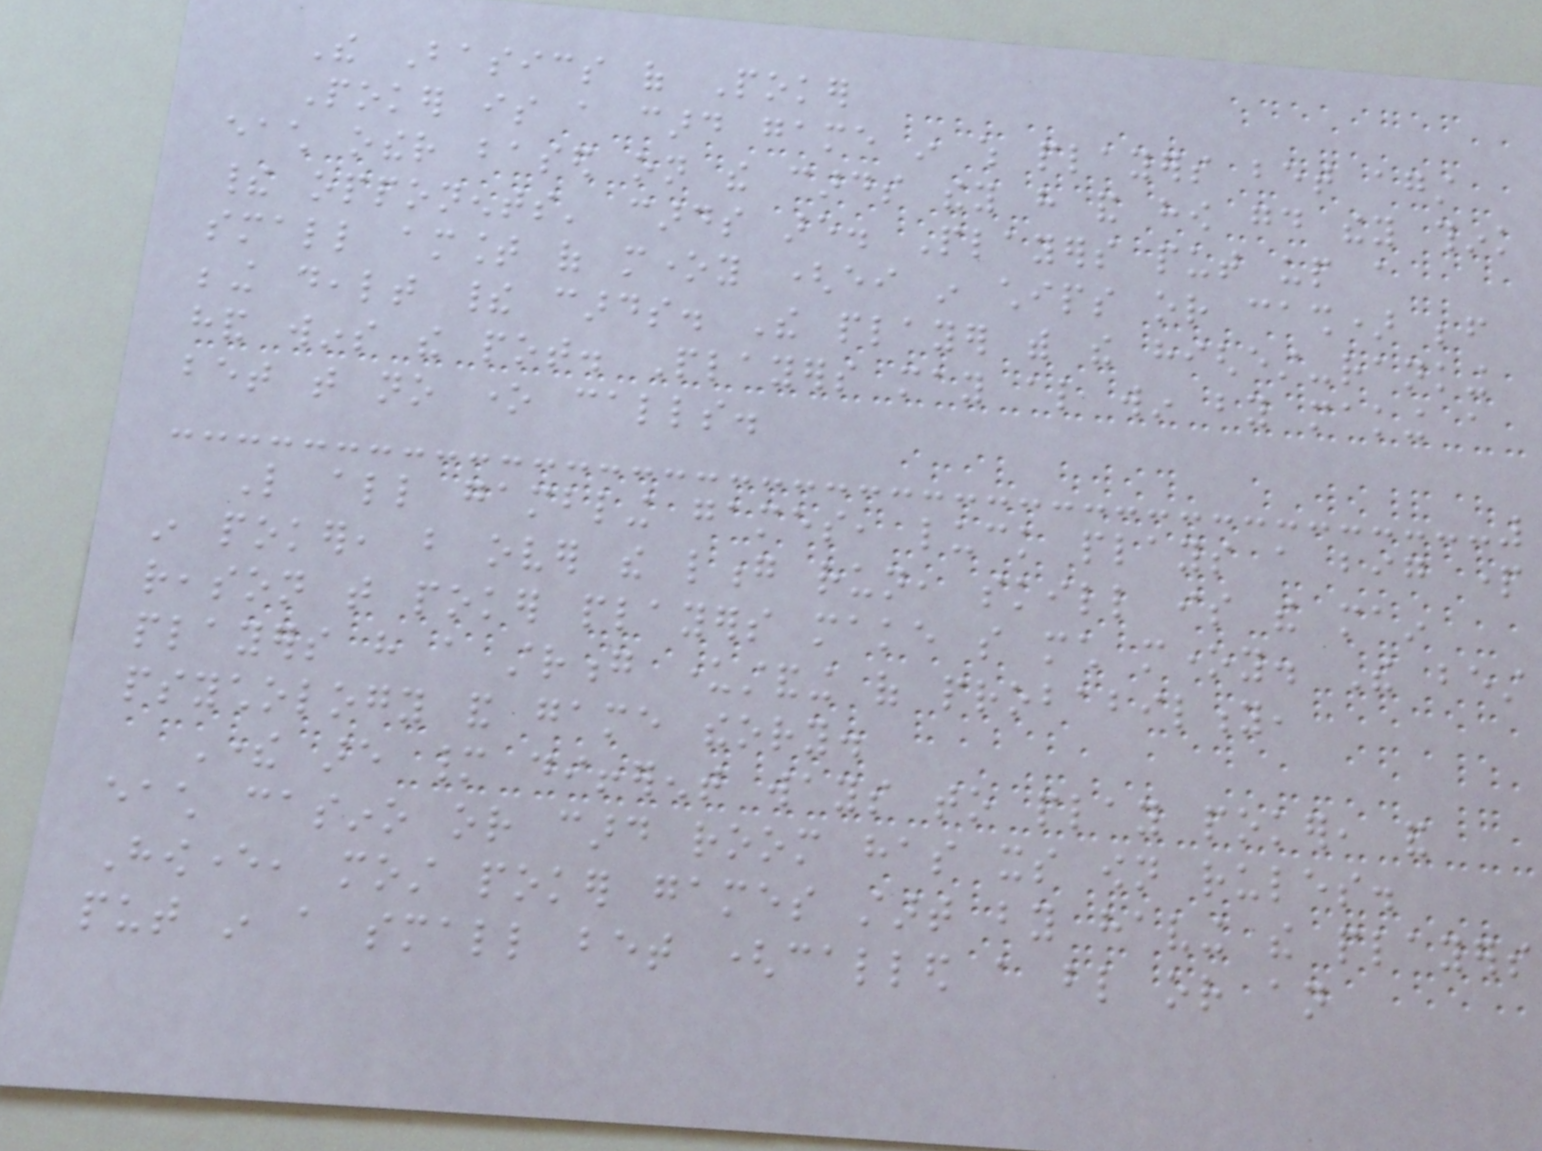The Basics of Poker
Poker is a card game in which players bet against
each other based on the cards they have and how good they think
their opponents' cards are. Players put up a
small amount of money (either in chips or cash) before
being dealt their cards. The player with the highest-ranking
hand wins the pot. Players may also win by making a
bet that no one calls.
Like all gambling games, luck plays a big part
in poker, but over the long run, skill is the main
reason that poker players make so much money. The best
players have a strong understanding of probability,
psychology and game theory.
There are many different ways to play poker, and
each casino or card room has its own rules.
However, most poker games start by having the players
put in a small bet (called a blind or an
